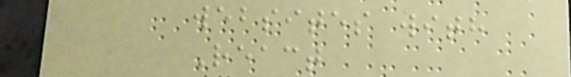websites with
React
